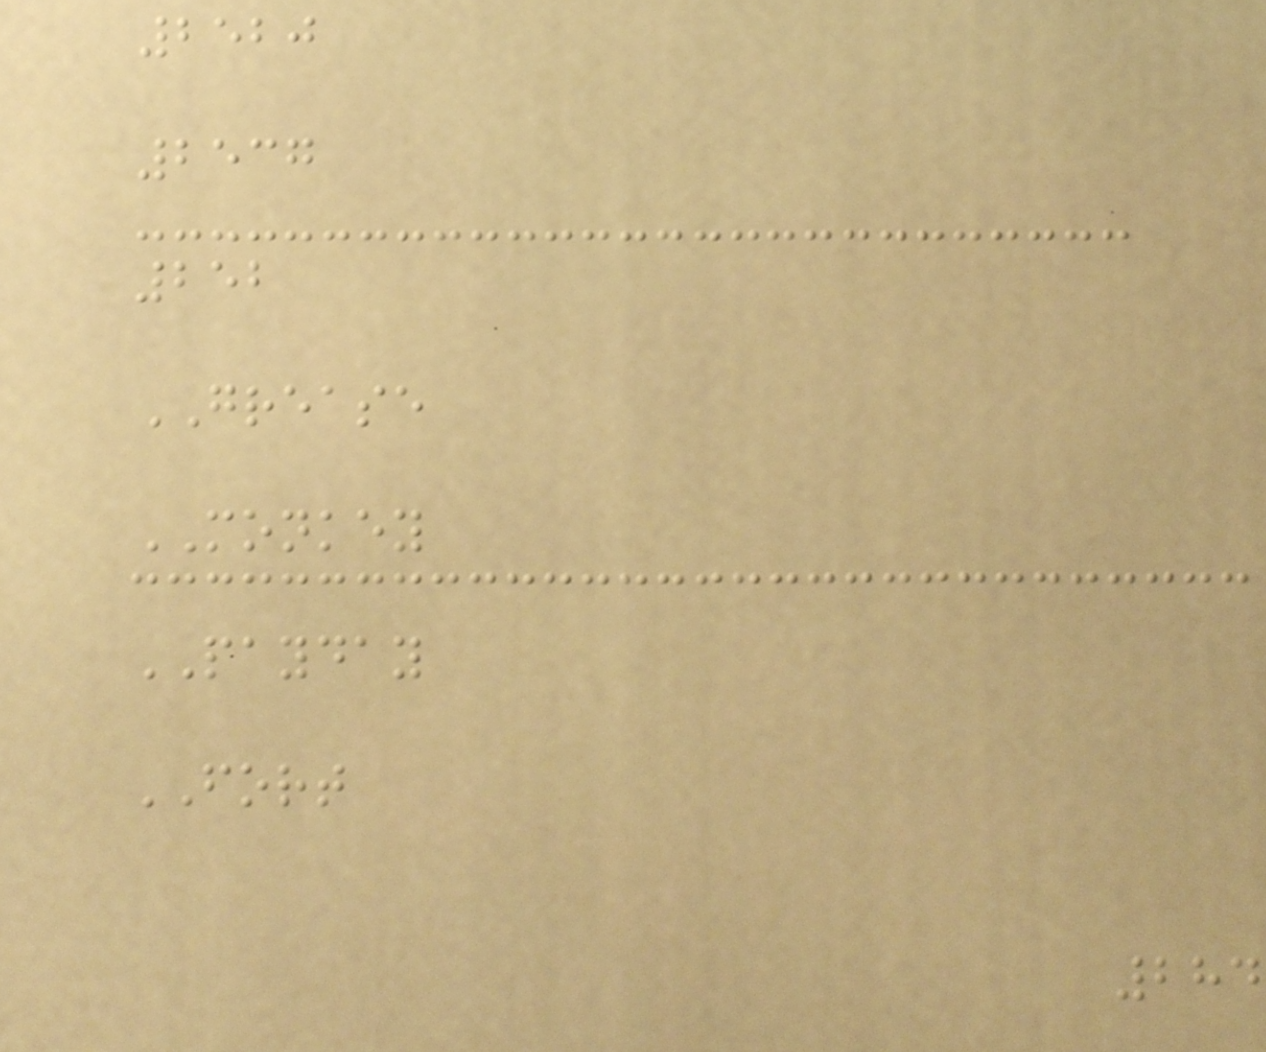2520
2537
252
GREASE
MONKEY
PAYDAY
FORT
284
